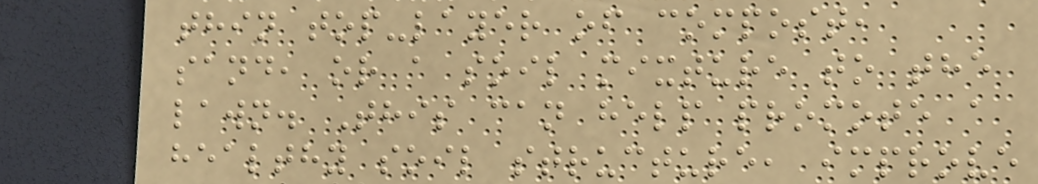thin top-layer of compost,
sand, or a soil mixture to the
lawn. This can help promote a
healthy soil structure, improve
